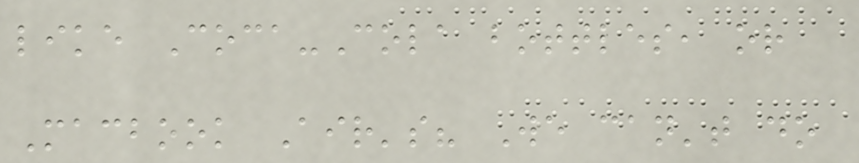like Coca-Cola bottles, or
Macbook Air's? We can't do
